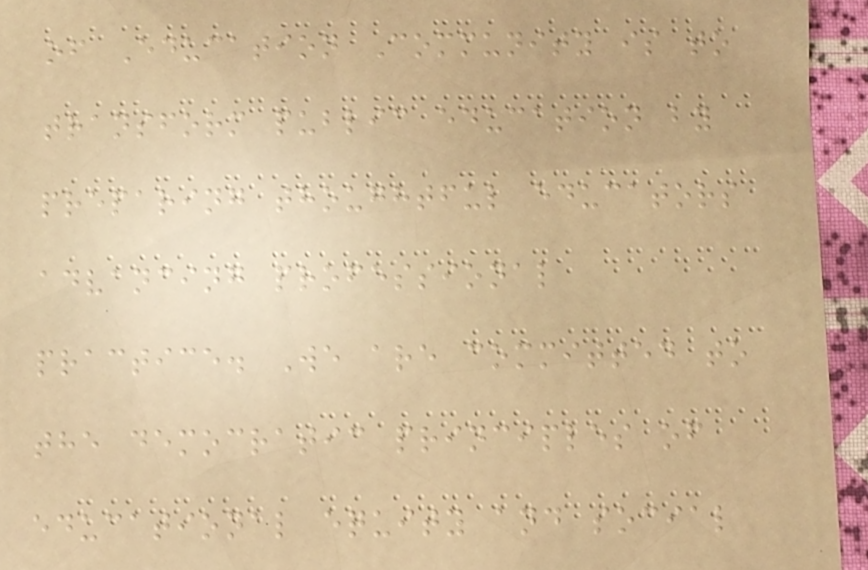of Education Community is to
transform public education by
preparing thoughtful educators
advancing professional
practice. We are committed to
the democratic principles of
educational equity and social
